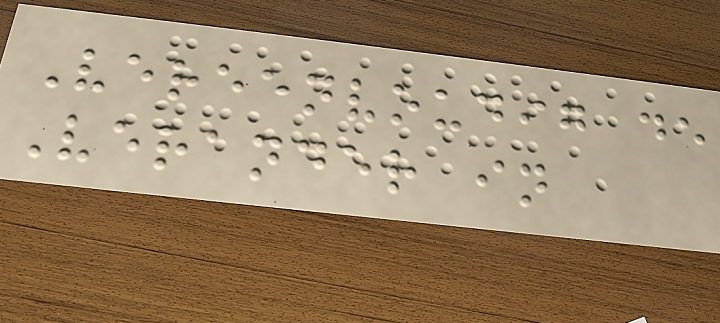Vereenvoudig de
Verander in
